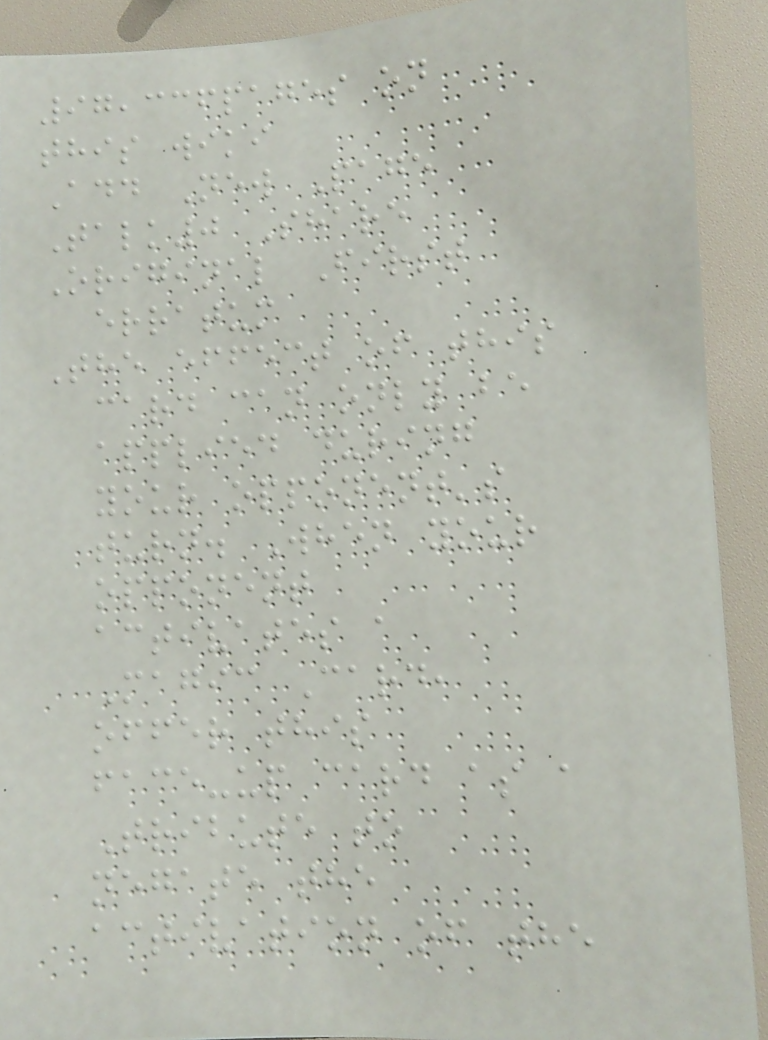97,336pages on
this wiki
Add New Page
Talk0 Share
Original First
erratum
The effect of this
card can only be
applied during
your opponent's
turn. When your
opponent
activates a
Magic Card,
offer this
face-up card as a
Tribute to
negate the
activation of the
